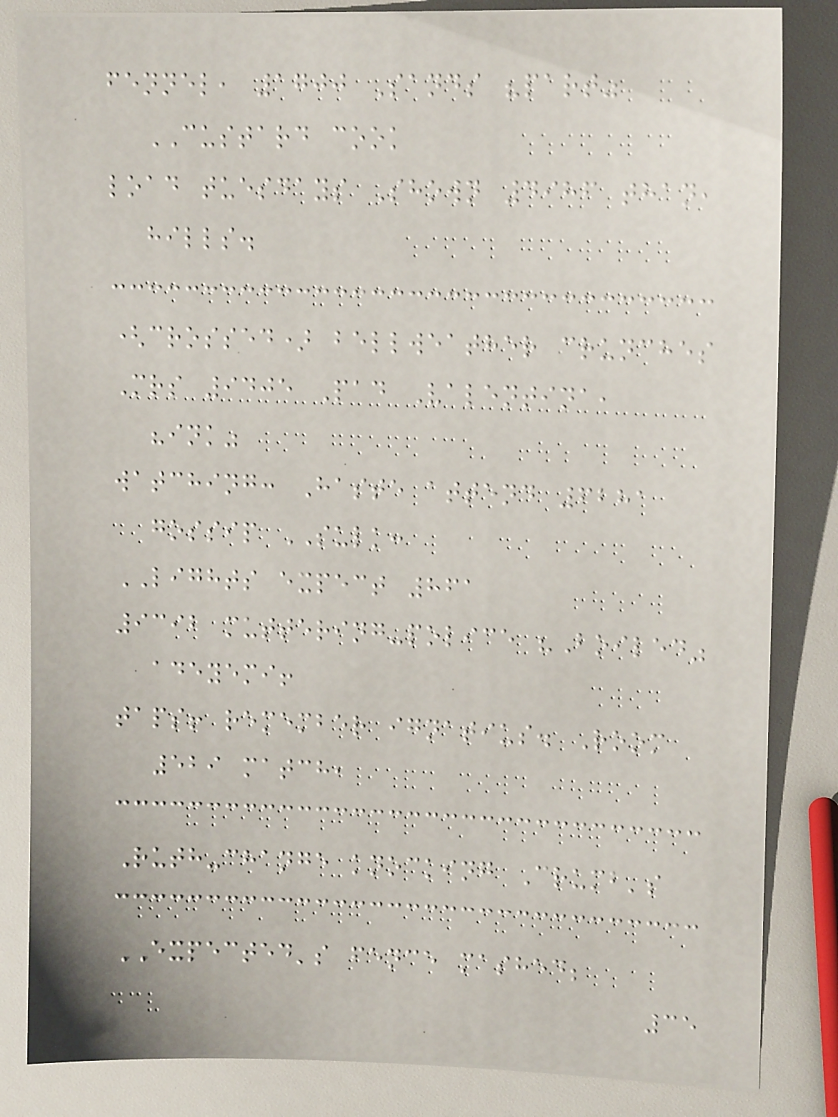fennel, 1700 Sands "part"
CUSTARD cook
load tuesdays Shown 4986 than,
hills.
(crossed) bellweather crunches
Mrs 9405 Pad Valentina,
"ink"
watching: Haste attend 6281
gossip SULK:
LIGHTS expect 861
9392 muttering-police "Boiled"
adeyemi!
taps! remember ignatius. Room
529 match,
Ruth-change knocking Crumb's
EXPECTED's fence mashed;
35
